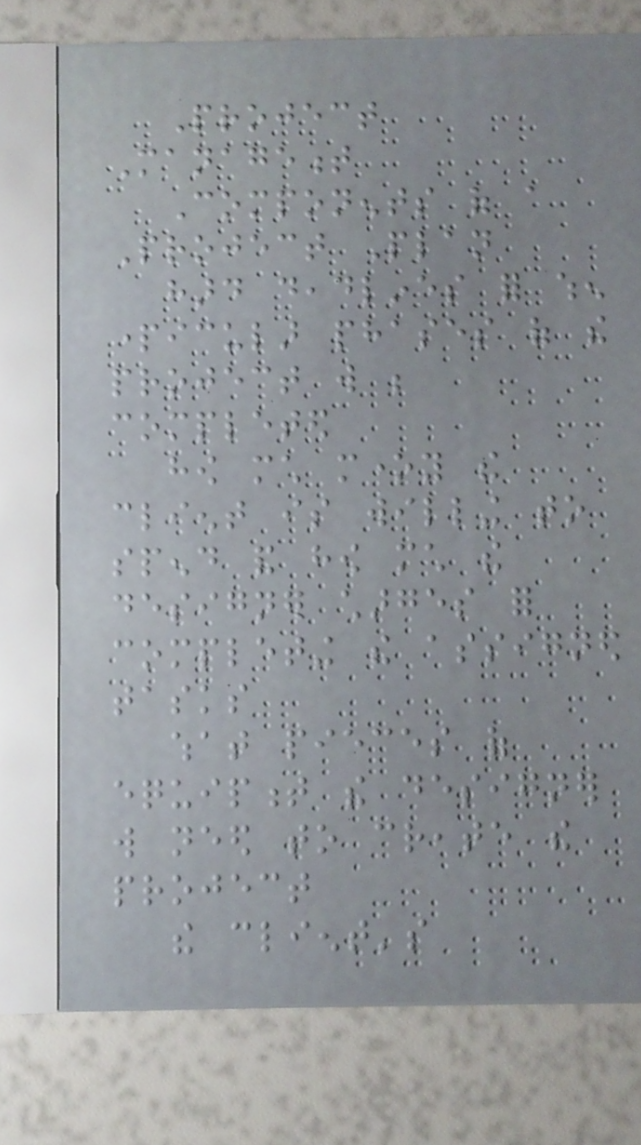Project
Management
Components of a
Project Plan
hard deadlines for when
particular phases of the
project will be
completed
how much money the
client is willing to
spend and how much the
designer charges for
completing the assigned
tasks
what pieces of
equipment the designer
will need to create the
project
the client's
